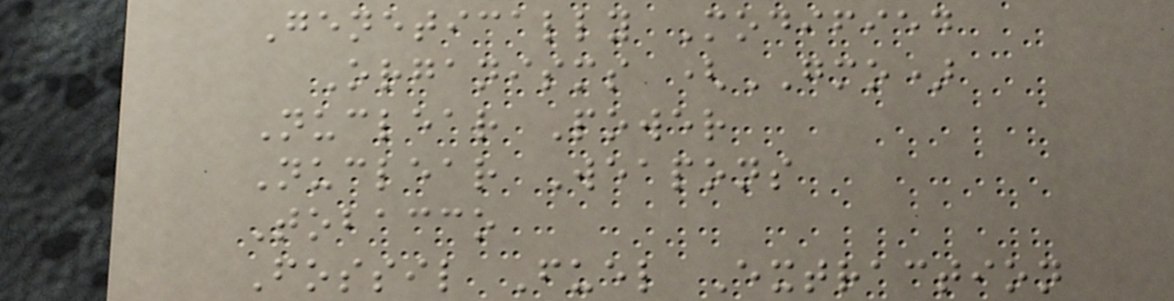Genetically Modified
Organisms (GMO)
Nuclear Power
Nuclear Weapons
Tobacco
Fossil Fuel Extraction
